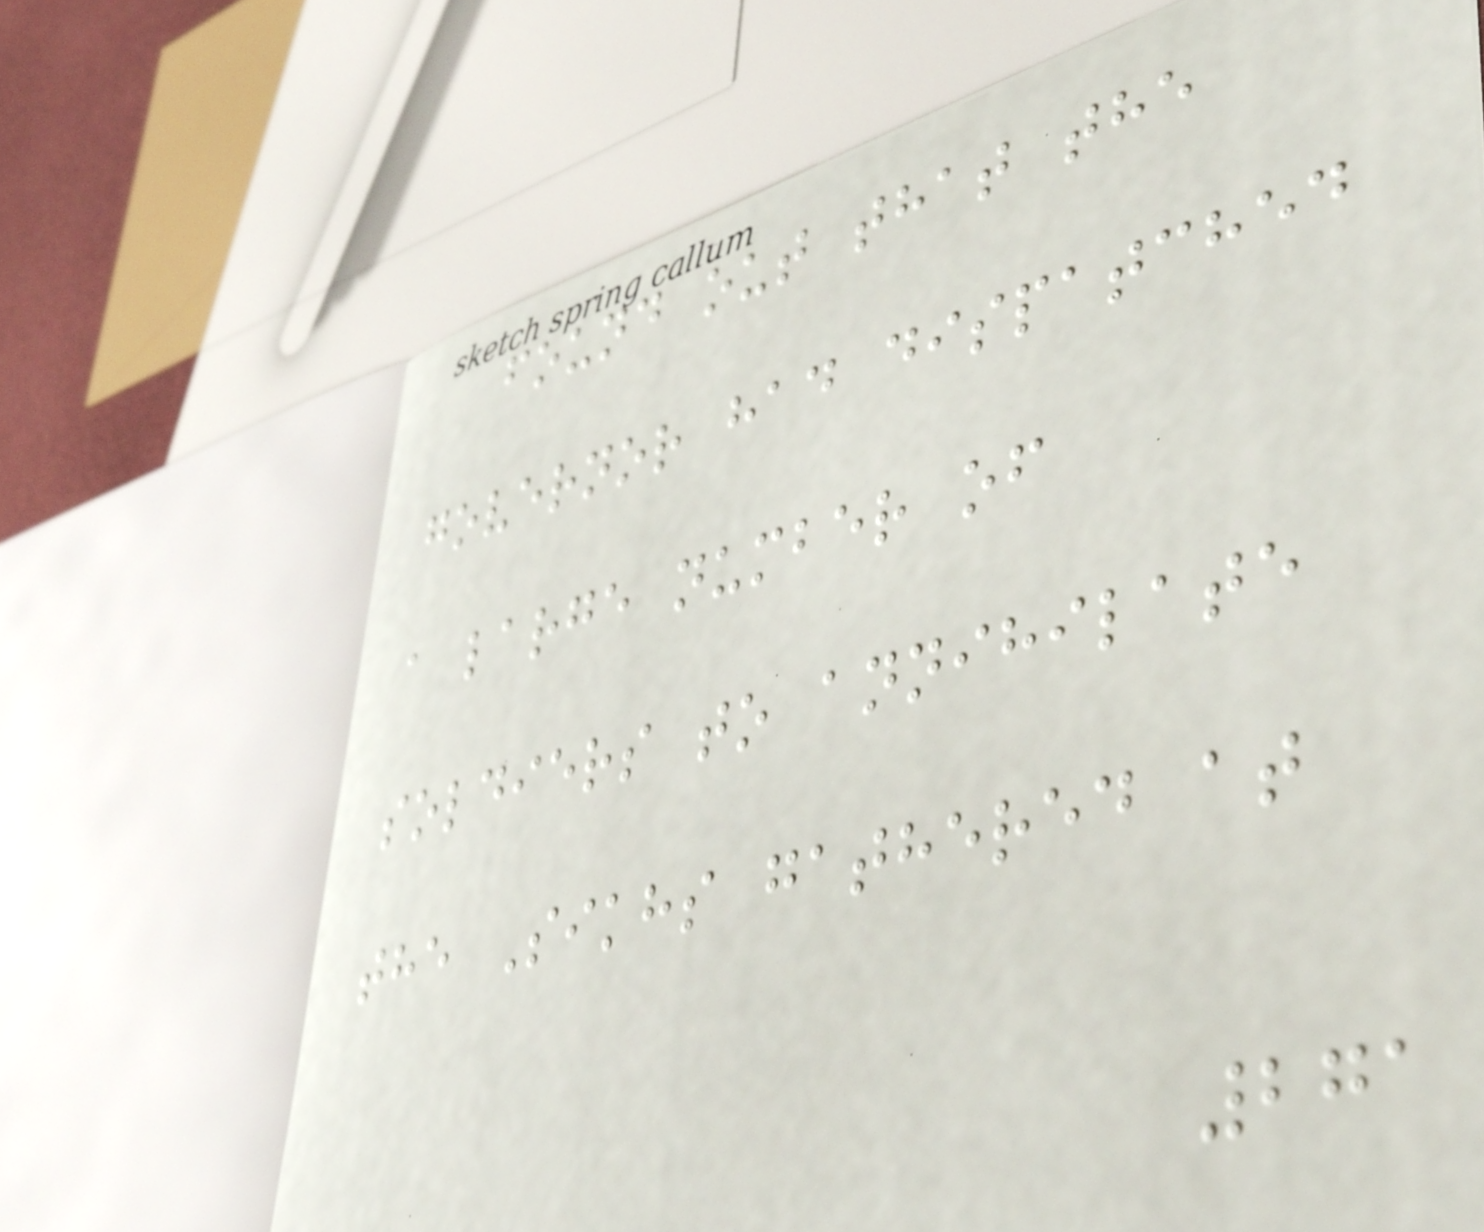found out that the
governor had dispatched
a large number of
soldiers to annihilate
the Sikhs gathered at
271
